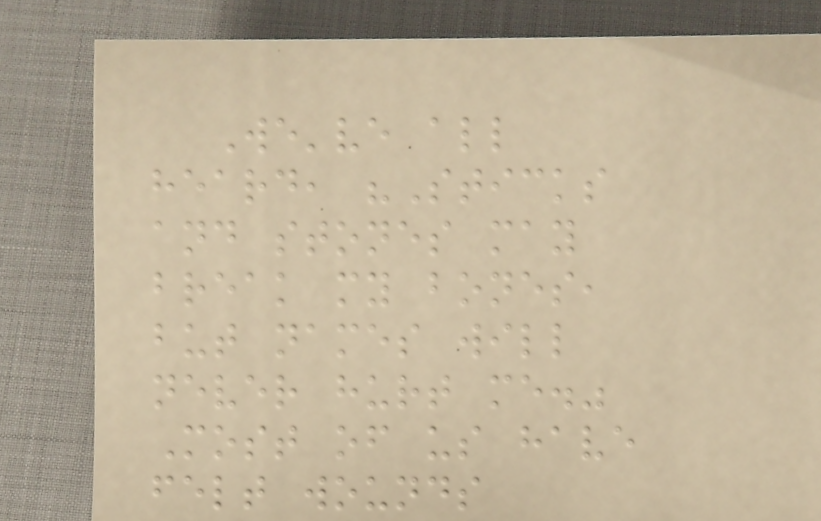We've all
heard, "Sticks
and stones may
break my bones,
but names will
never hurt me."
Most of us have
felt wounds
